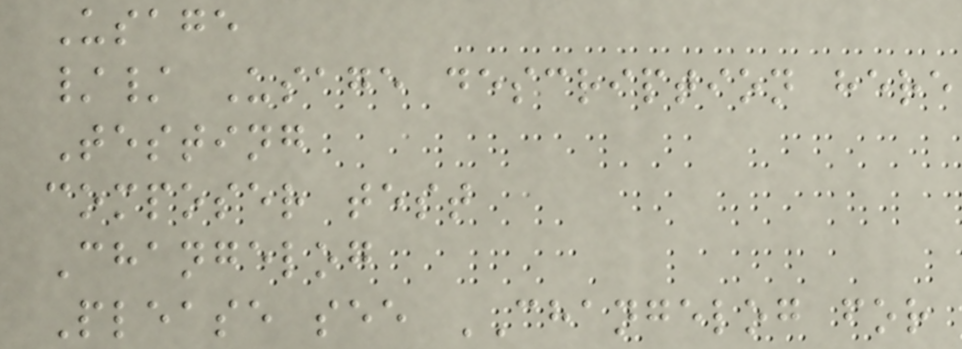Usage
// Usage description here
Testing
composer test
Changelog
Please see CHANGELOG for
